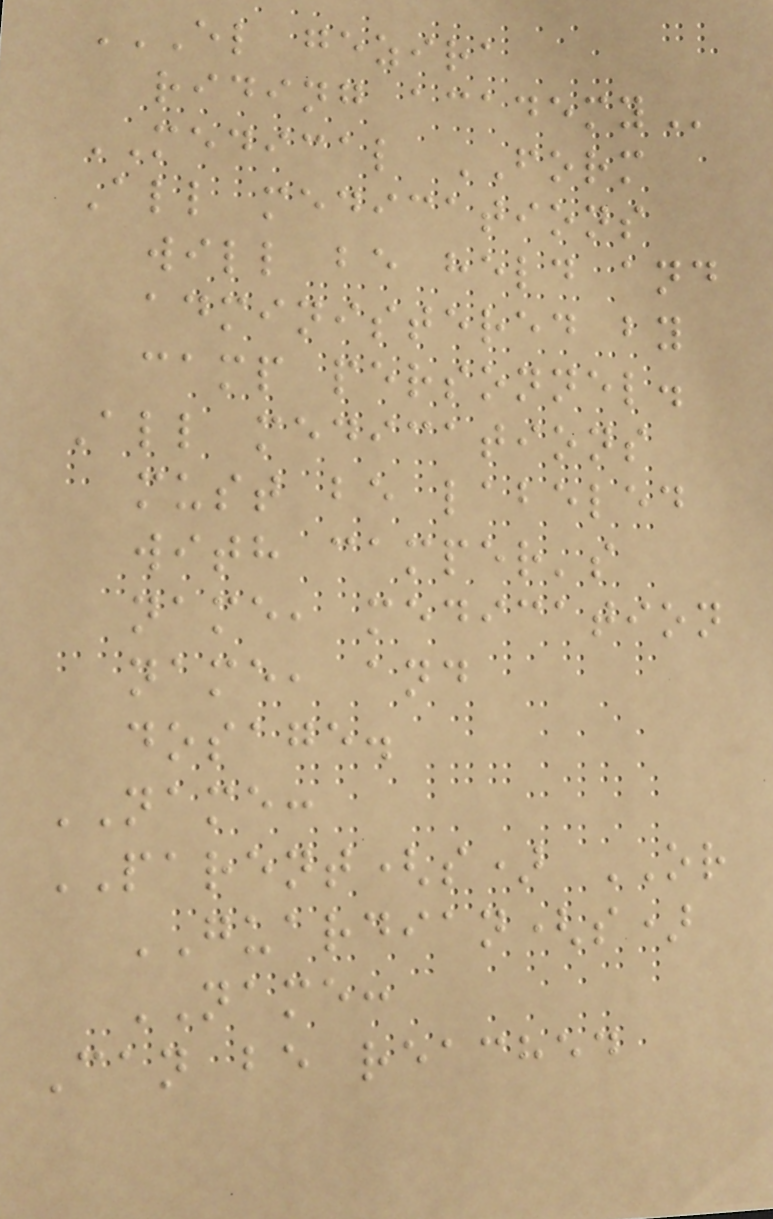EL GEZIRA
RIDING ACADEMY
MEDICAL FORM
All medications
will be held and
administered by
camp personnel.
All medications
must be labeled
with camper's
name, medication
name, and
dosage.
NAME:
PARENT(s) OR
GUARDIAN(s)
NAME:
Can be reached
